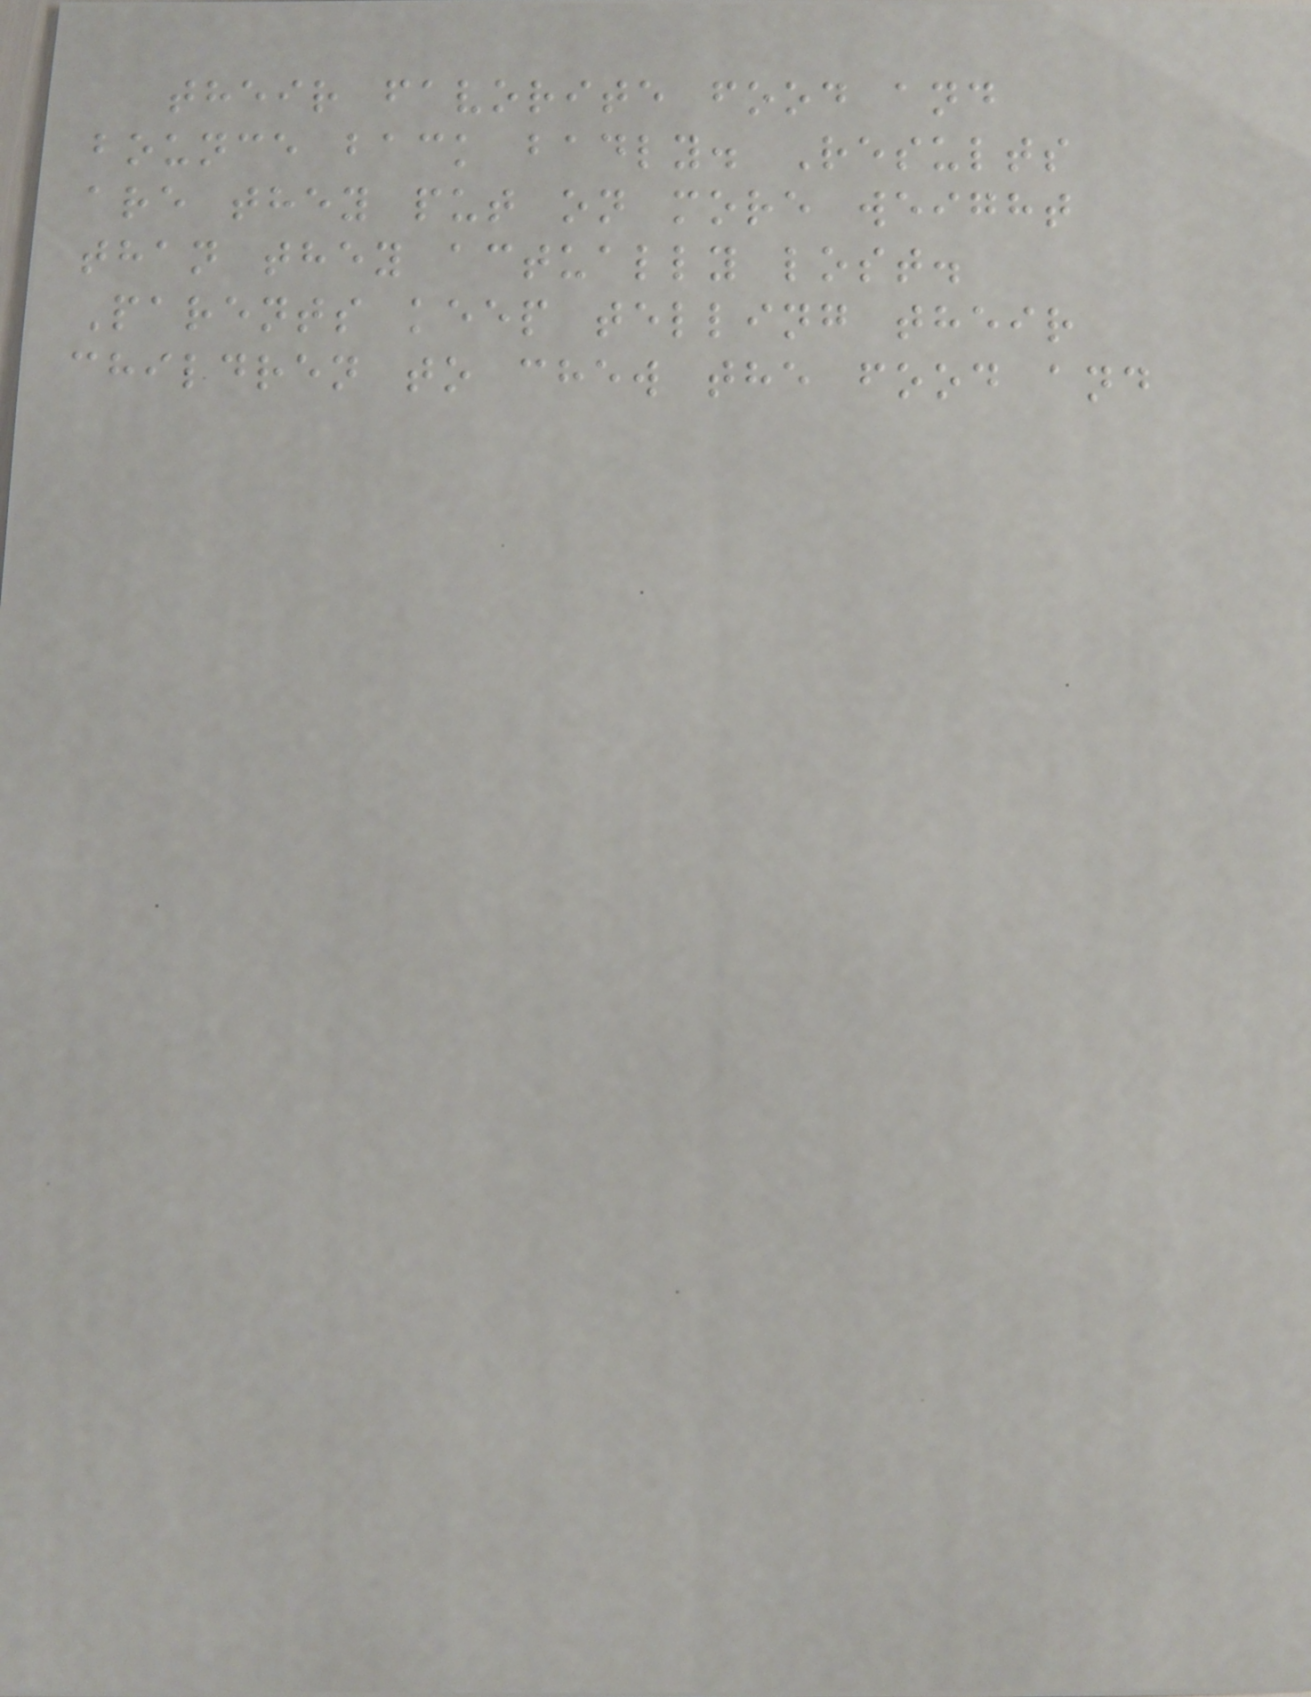their favorite food and
bounce back badly. Results
are they put on more weight
than they actually lost.
Parents keep telling their
children to chew the food and
